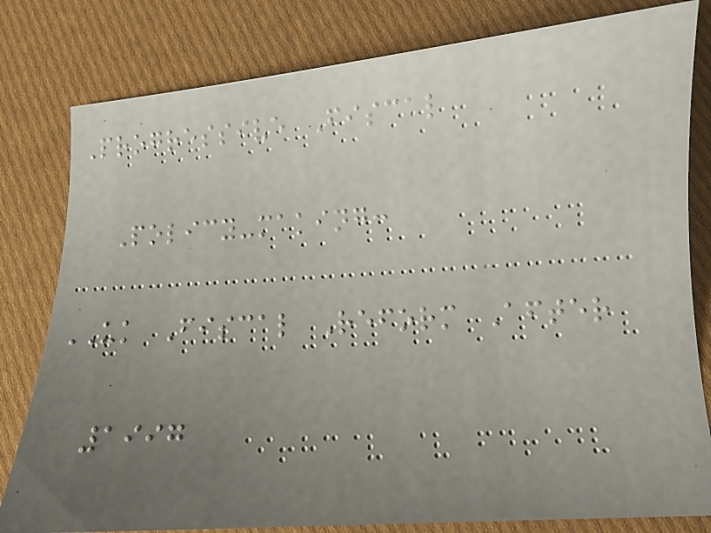Progressive Fiscal
Policy-making:
UK Fiscal Reform After
1997
